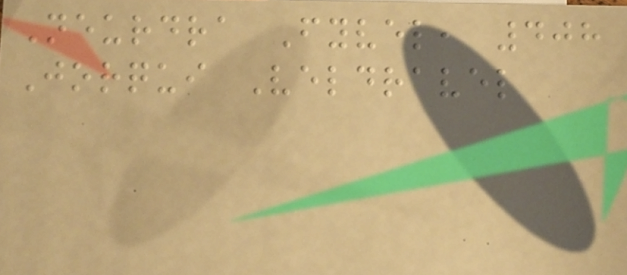Neurdra Fyvel, 408
Jorqui Veldravel
